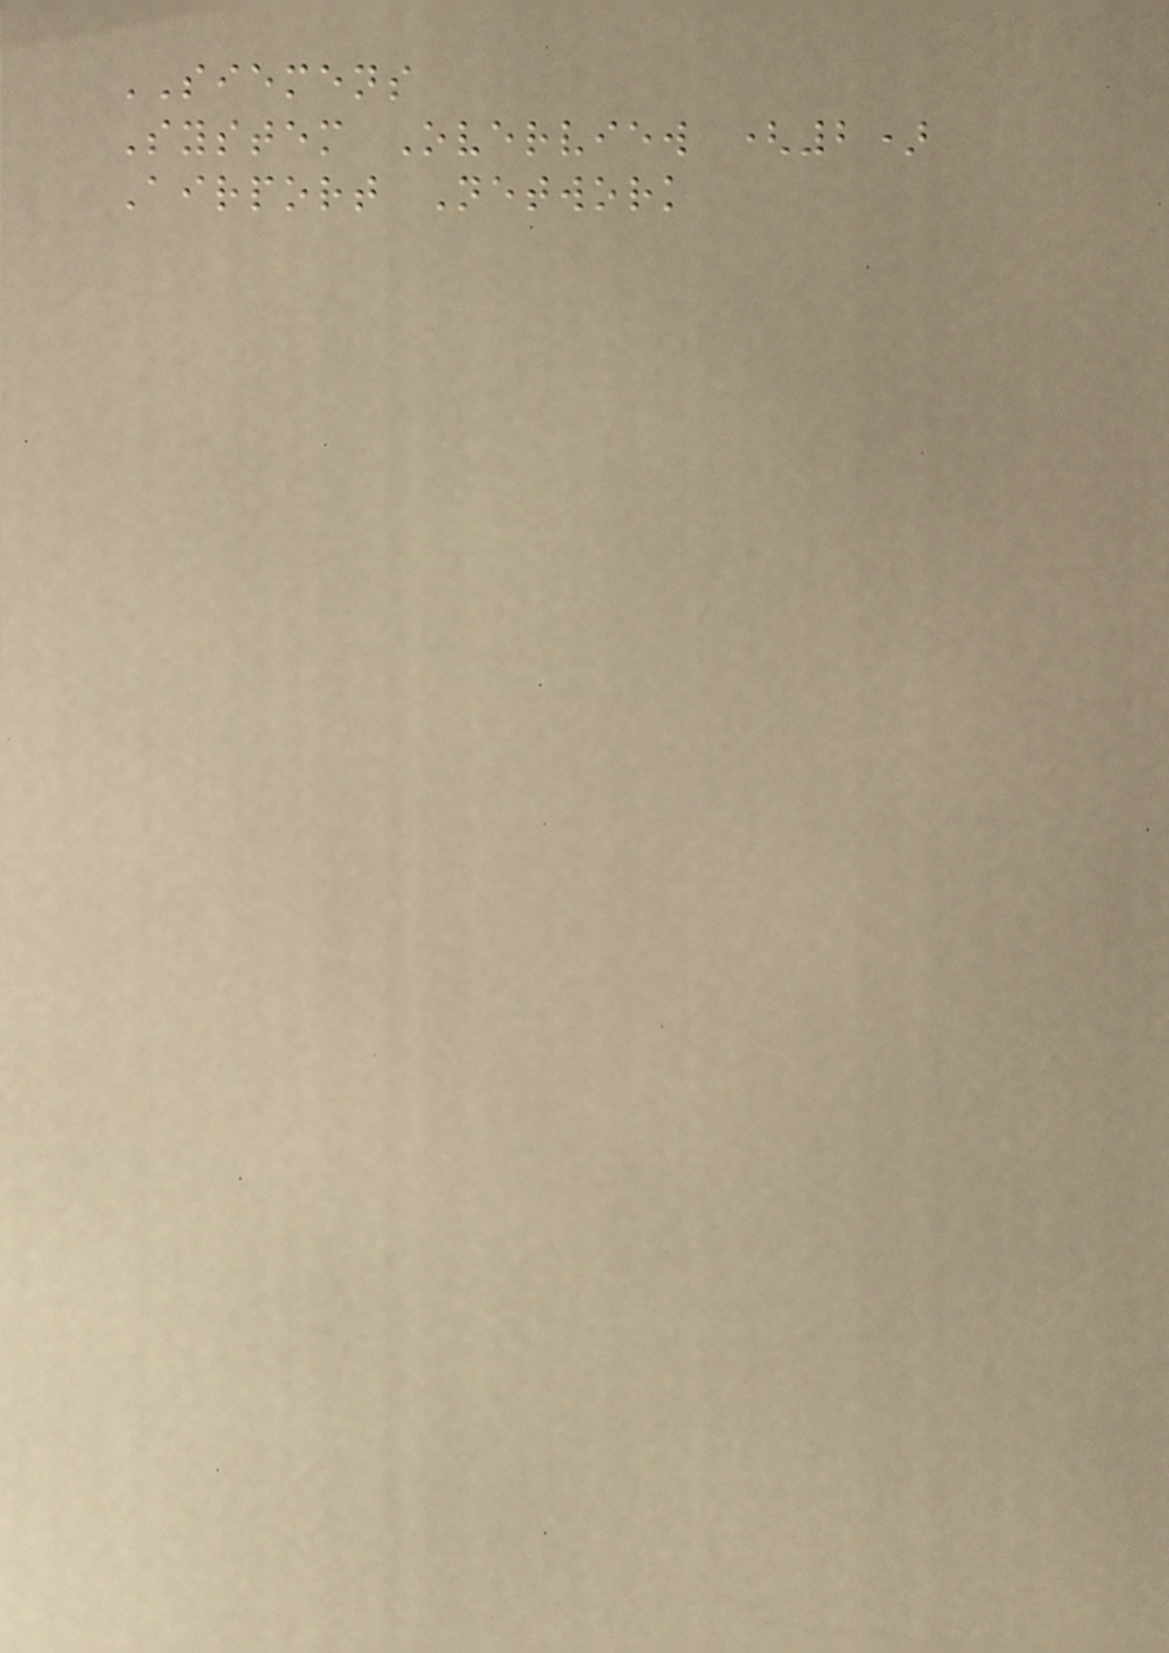SIEMENS
System Overview (2)
Airport Network
